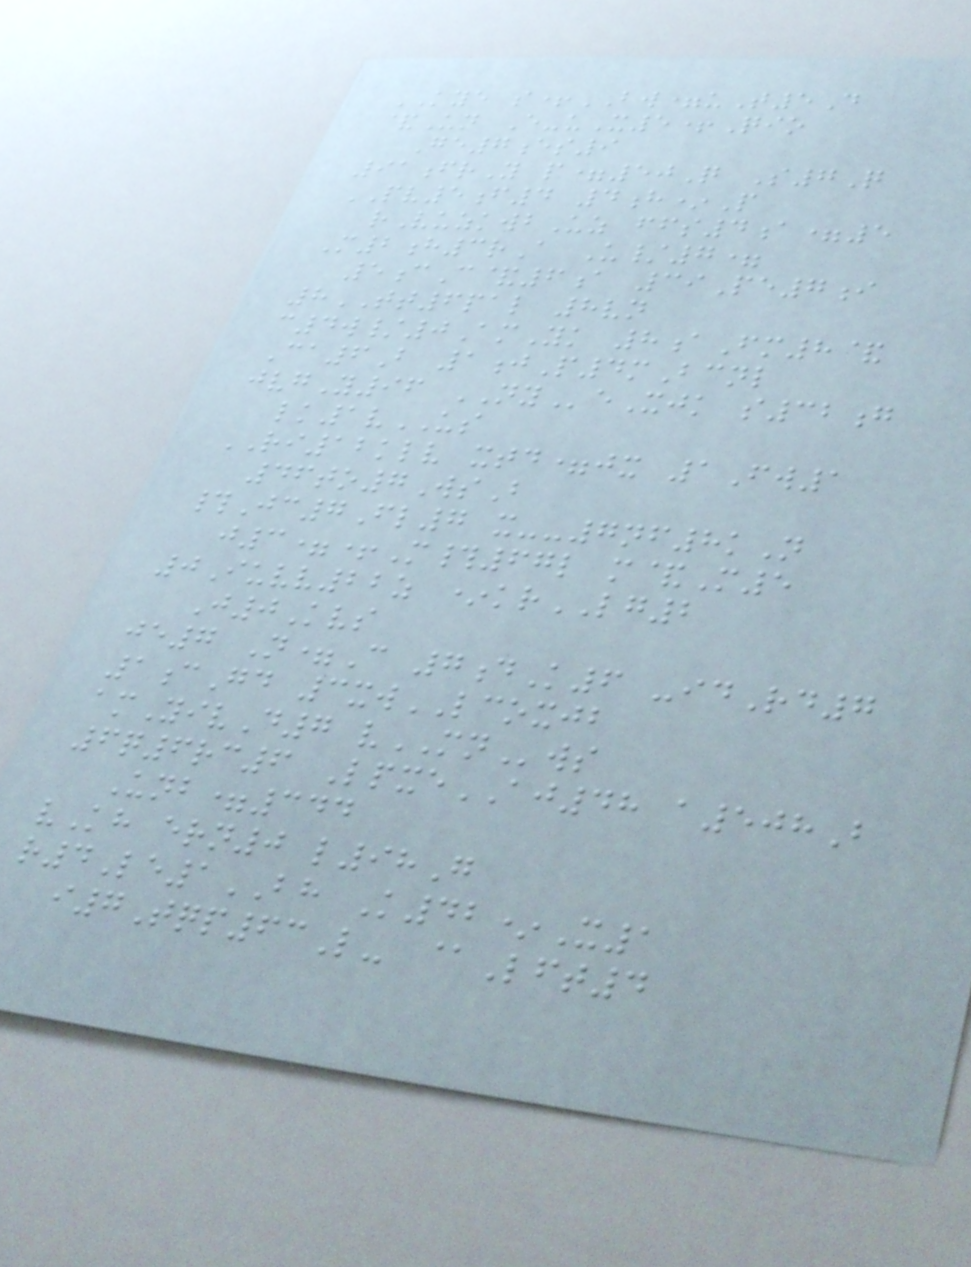KYE s+BW=uT5D
&Un E-uX5+Qio
Ge7es9
91frY p=50Q S7Q
PV5f4 4h*P
rVuzkwbUz ffs4a=5
M2h3rA U/7=
5cC&6a 39Pe7i
8TT6pal 8vn
c4w/0AmYk 8aFm8&
Ca6B 1jP4mBcnl
jvgY96 NYeXjk s32g
lk1vUS
RI12klv xtd=jx 1Fw1
46to7WsB
#Jc7Fl7 x--7nf8kN
j3=+M#67l m&M5
0Iuvv22z *krLG2
J0Kvs
je7 N=C 7dK6 -idRd7
1cGd 3xwLCOXJB
amYivD7 vMNws
6q6rc6 LpxeAJ48 a508B
Unb=344
vKh ern0 l98G
r4Le1BH K42*X1
i7Tqp63L- @Lft4
